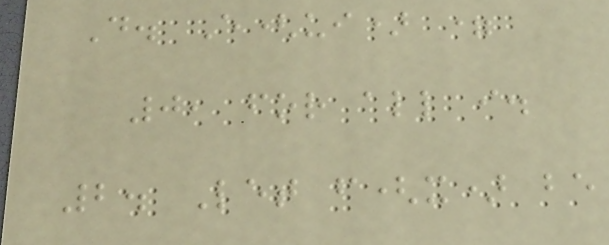D. E(ui) =
0, for all i.
2. Let f(x) be
